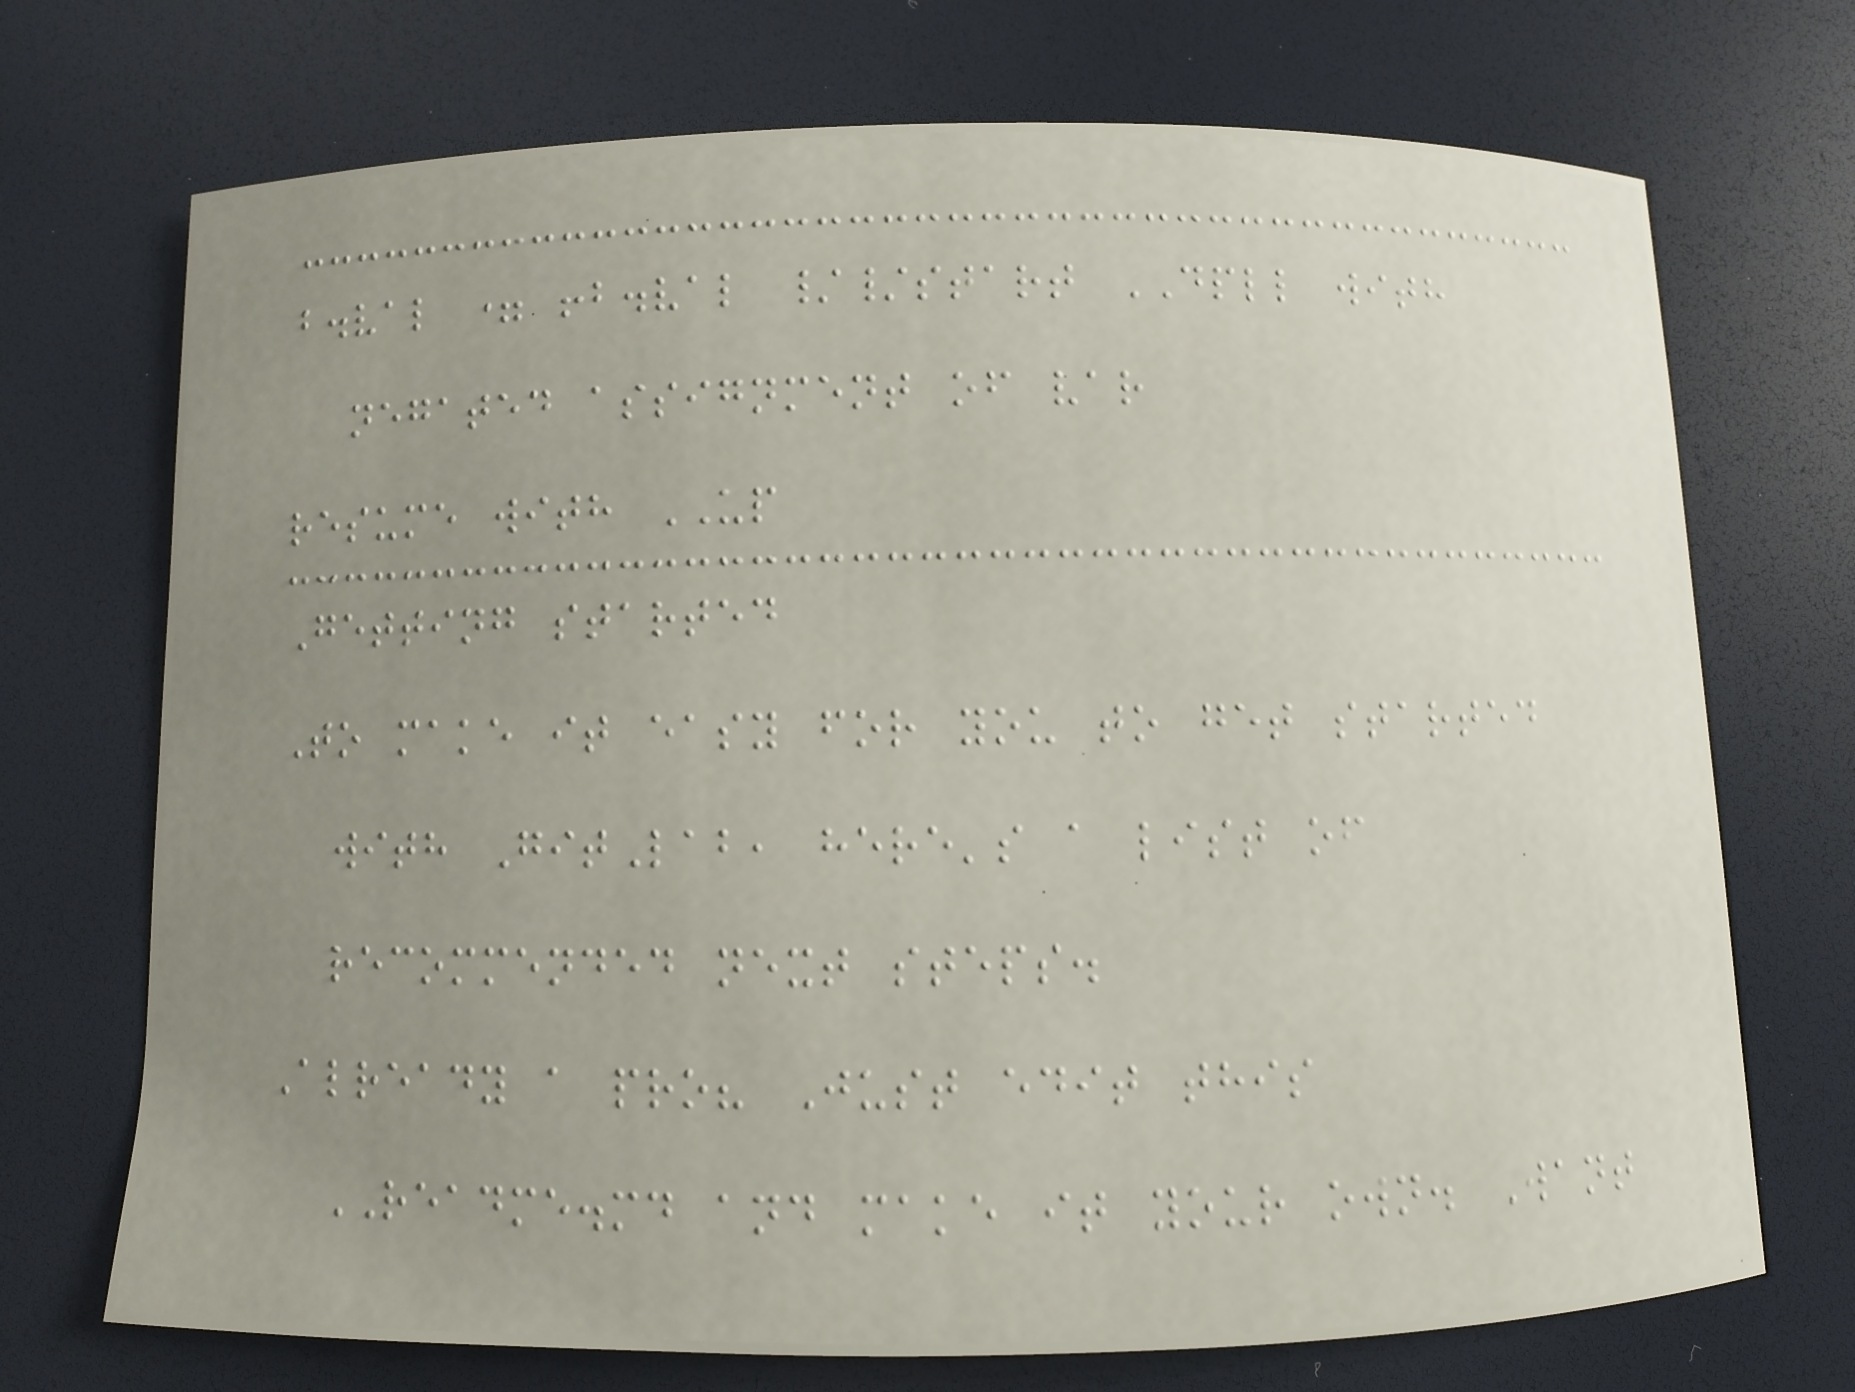b.val = !b.val //start DPLL with
negated assignment of var
resume with UP
Getting started
To make it easy for you to get started
with GitLab, here's a list of
recommended next steps.
Already a pro? Just edit this
README.md and make it your own. Want
